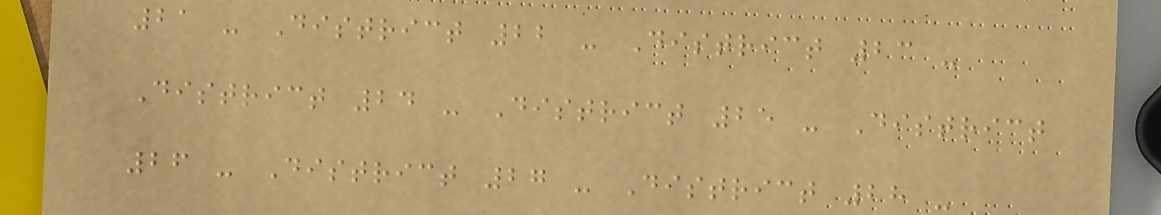21 - District 22 - District 23 -
District 24 - District 25 - District
26 - District 27 - District 28 -
